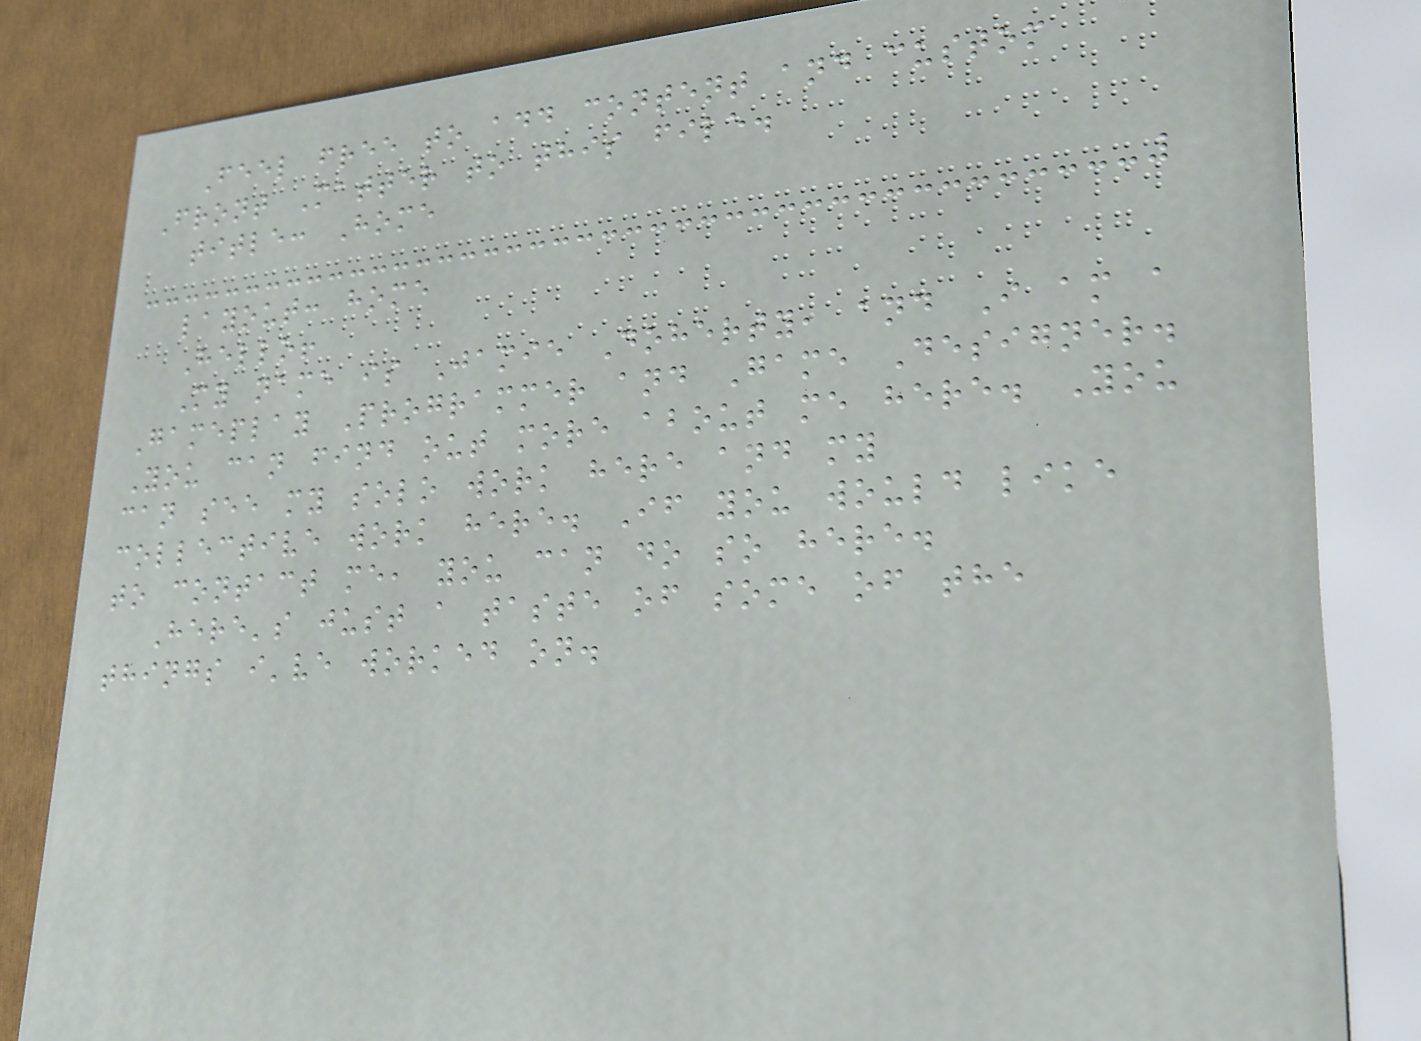Feel free to add content and custom
Front Matter to this file.
title: Home
layout: home
Hello!
My name is Jamie Doherty, and I am a
Gameplay Programmer and Game Designer.
You can find out more about me here. You
can see my solo work here and my
collective work here. If you would like
to contact me, you can do so here.
Here's just a taste of some of the
things i've worked on.
